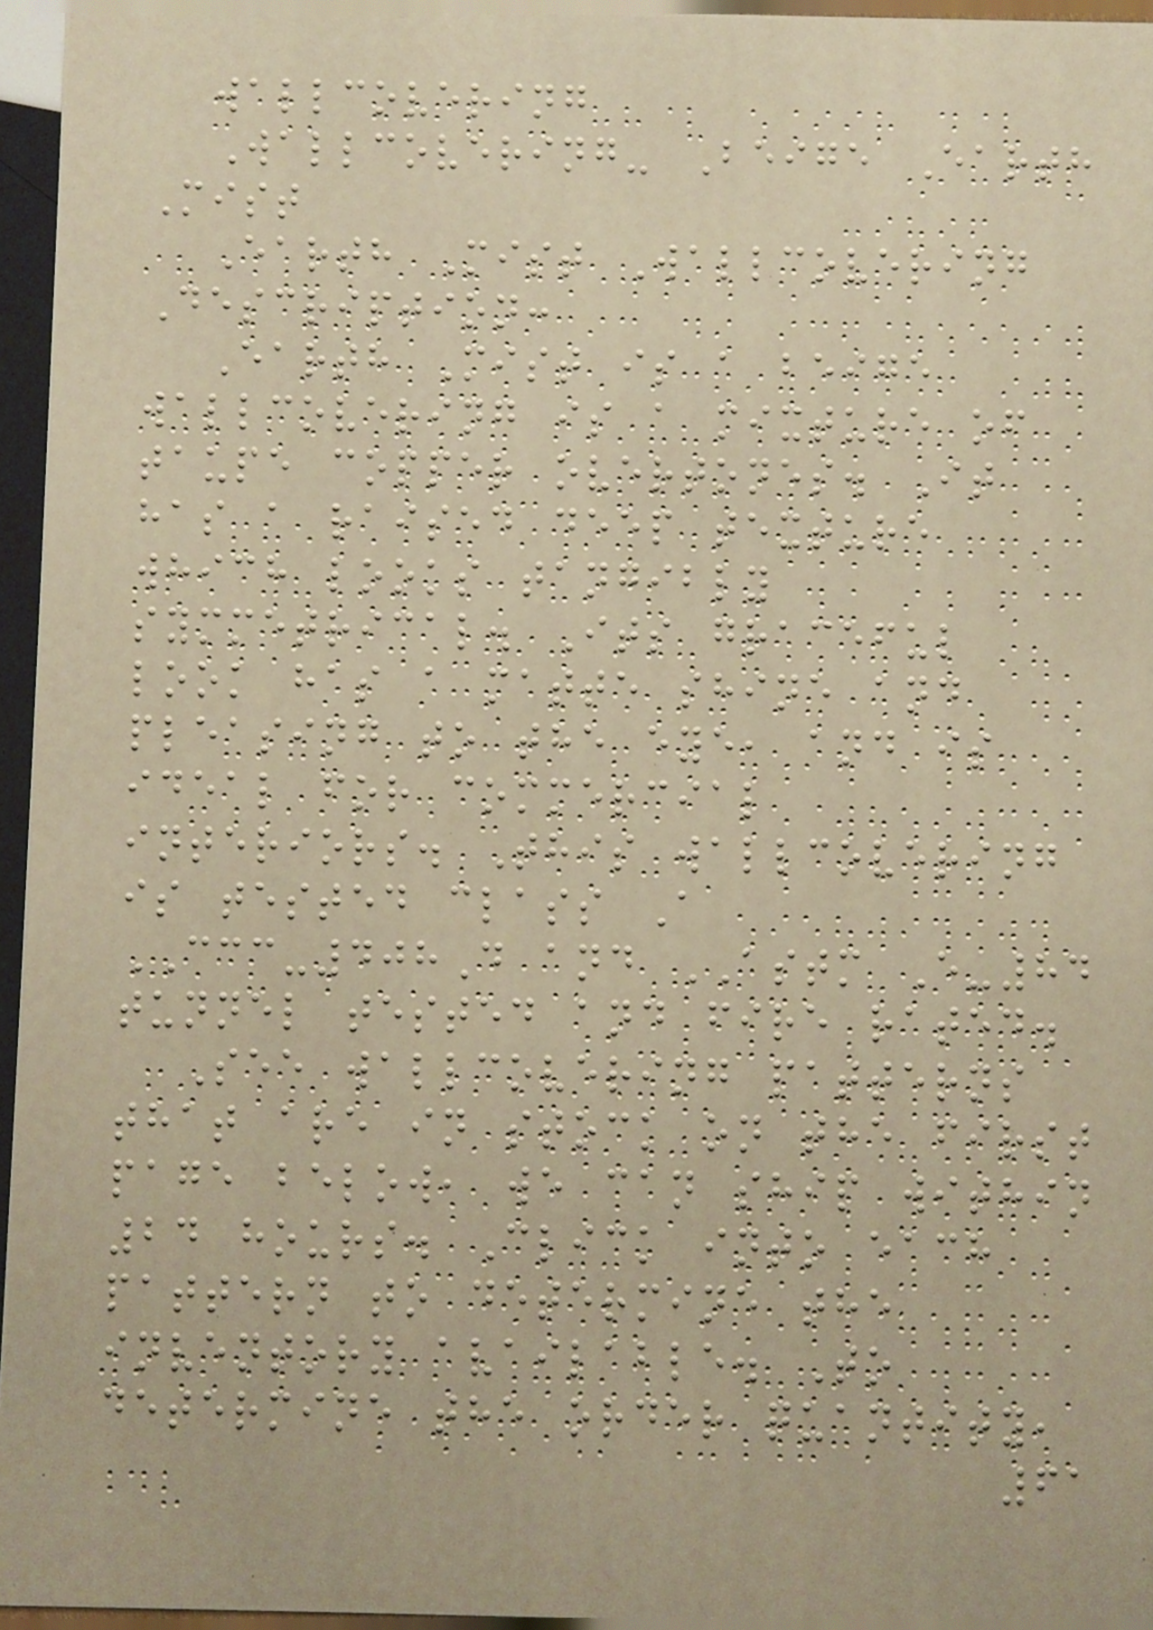wallcovering
Wallcovering- Beige Earth
Mist
Earth Mist Wallcovering
Description:
Earth Mist is a beige
wallcovering is a mixture of
taupe copper overtones. It
has a raised deep texture
which looks tangibly
symmetrical. Its graceful
look has a matte shine and
pleasing to the eye, and is
ideal for commercial
interiors. This wallcovering
is tested class A
CCC-408D and ASTM E-84
tunnel tested and fire rated.
See wallcovering patterns
that are in stock on the first
page below, we can ship within
24 hours. Click into each
pattern to determine the
inventory available. To
determine the order quantity,
61
